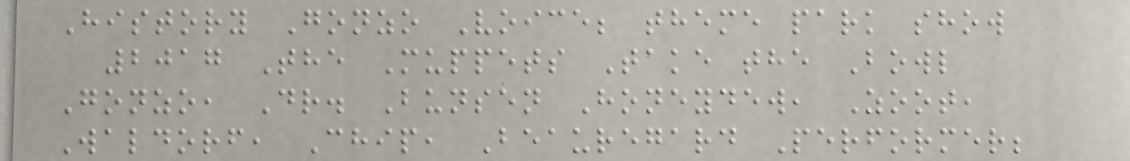History Gonzo Voice; theme park show
2017 The Muppets Take the Bowl
Gonzo, Dr. Bunsen Honeydew, Zoot,
Waldorf, Chip, Beauregard Performer;
